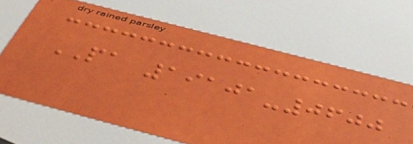PA 19101-0600
